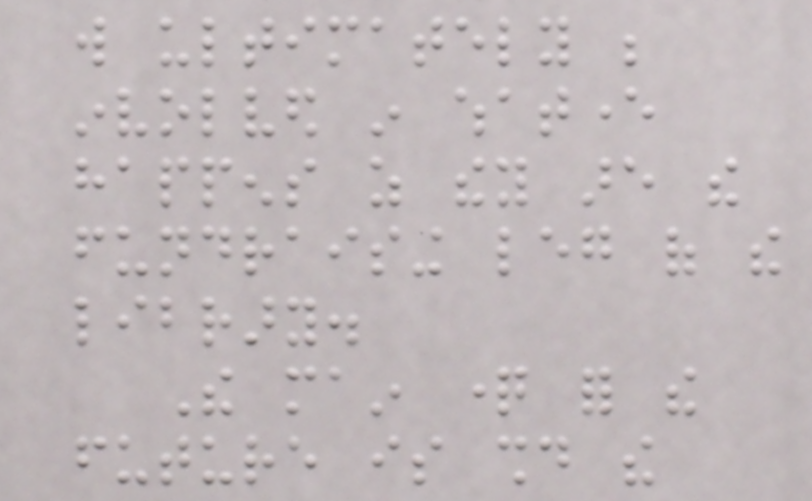will ultimately be
involved in whatever
happens as they are the
fundraising leg of the
library.
The main question for the
future is should the
